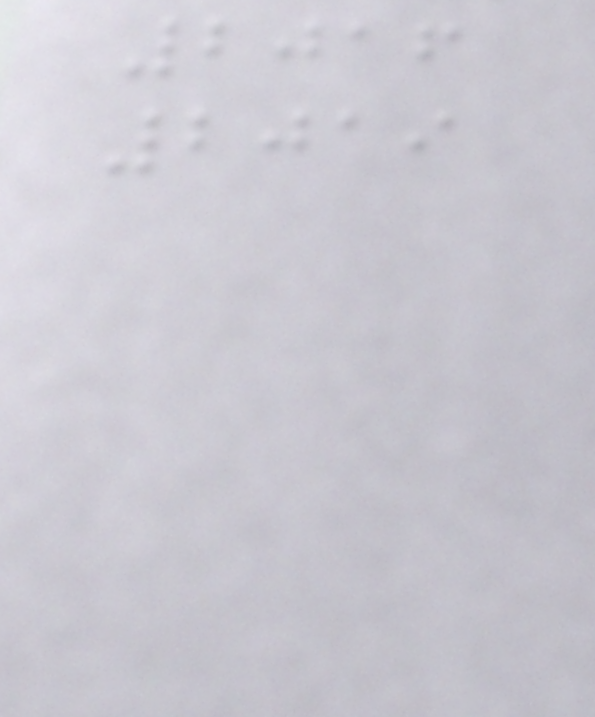2016
2019
